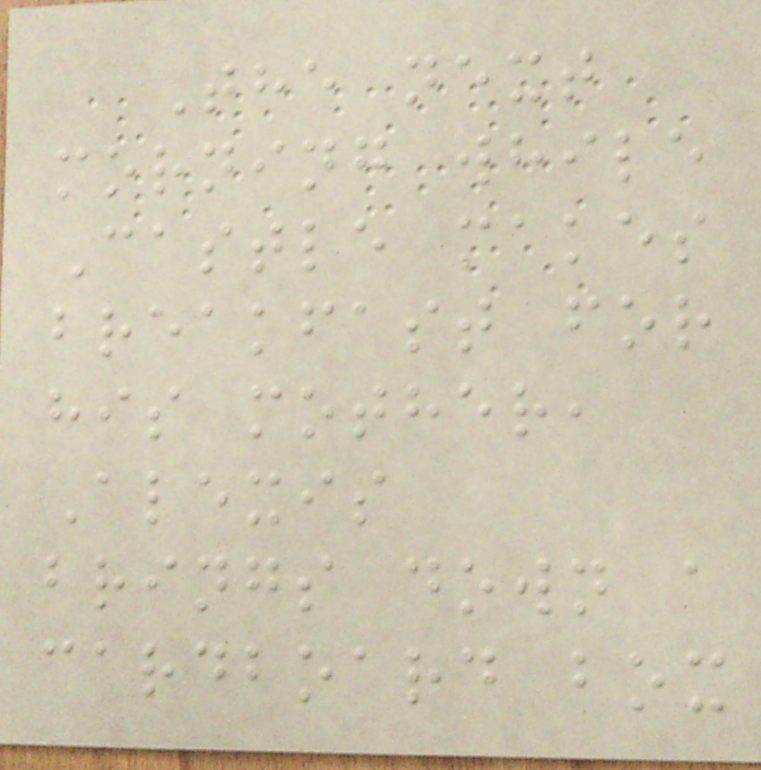The next
morning while
Castle makes
breakfast for
his mother,
Alexis
brings down a
cardboard box
